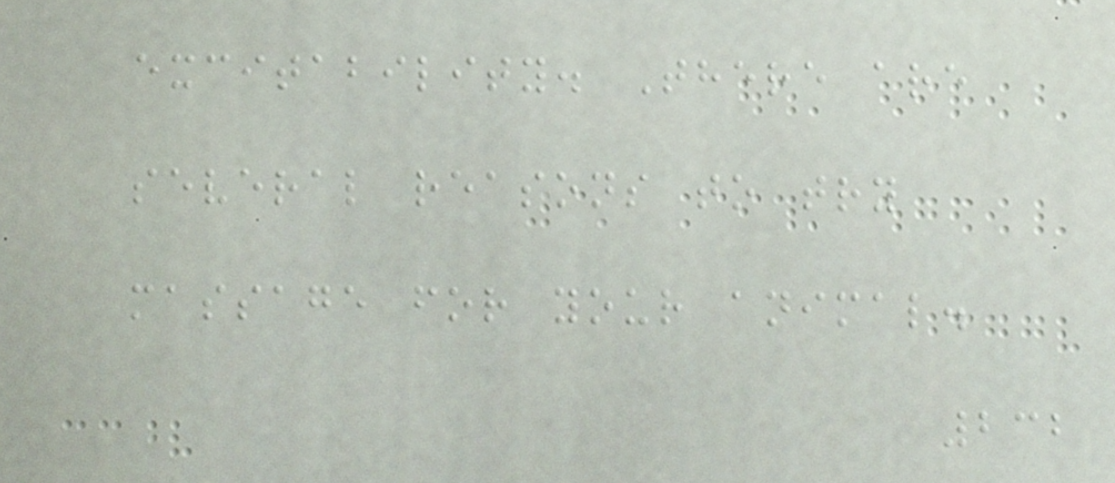excitability. There are
several reasons to try
massage for your animal.
232
